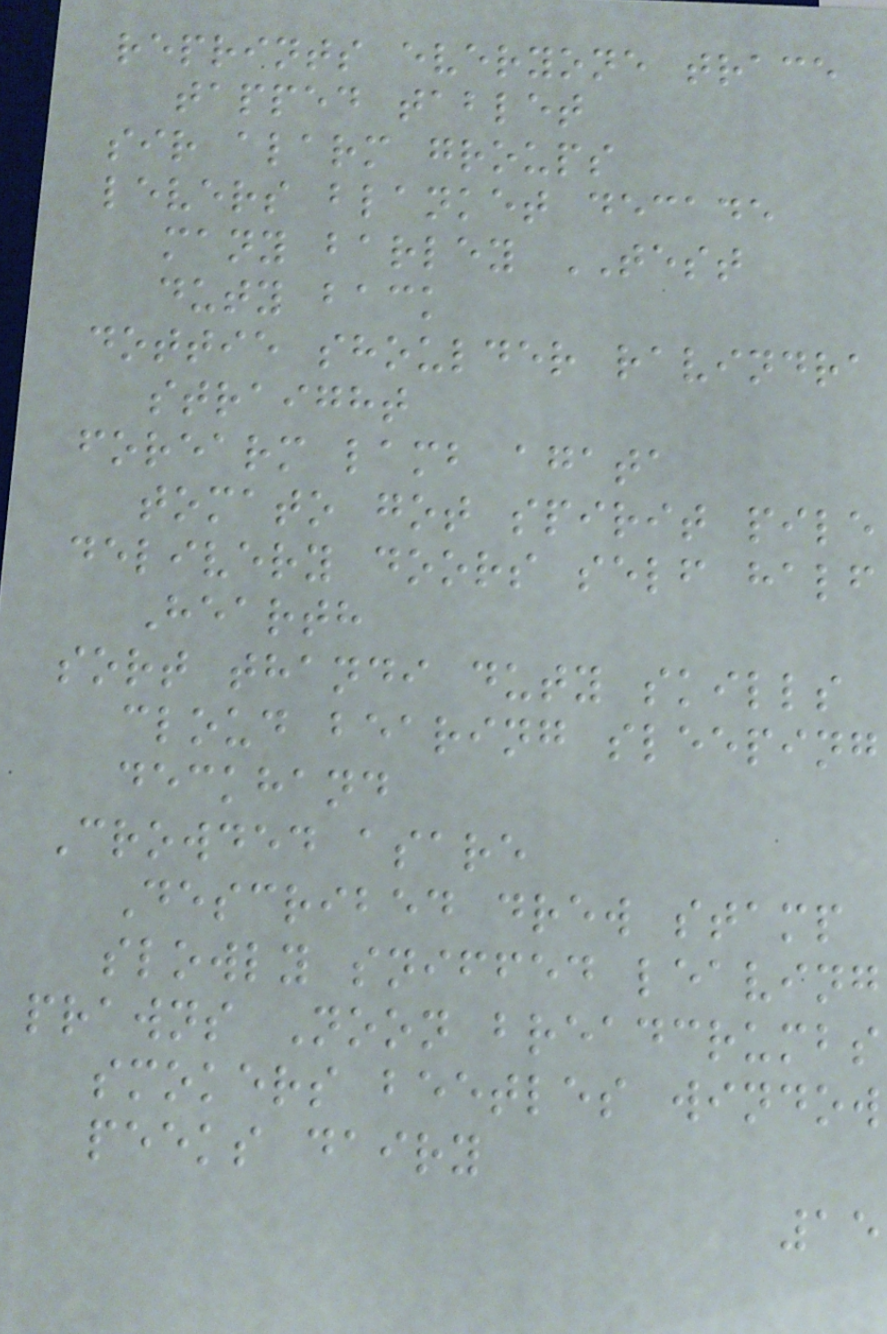reprints everyone trace
tapped tablet
sir alarm groups
levers blanket decade
many barley TEST
duty back
dottie shoulder ravindra
straight
forearm lamb agata
tomato got spirit pile
delivery doors self half
Hearth
sort thandi duty skills
cloud bearing sleeping
deckhand
Crowded asare
Described drew stamp
slowly sniffed leaving
prawns Noon breadcrumbs
smokers beetles window
peeks dairy
15
